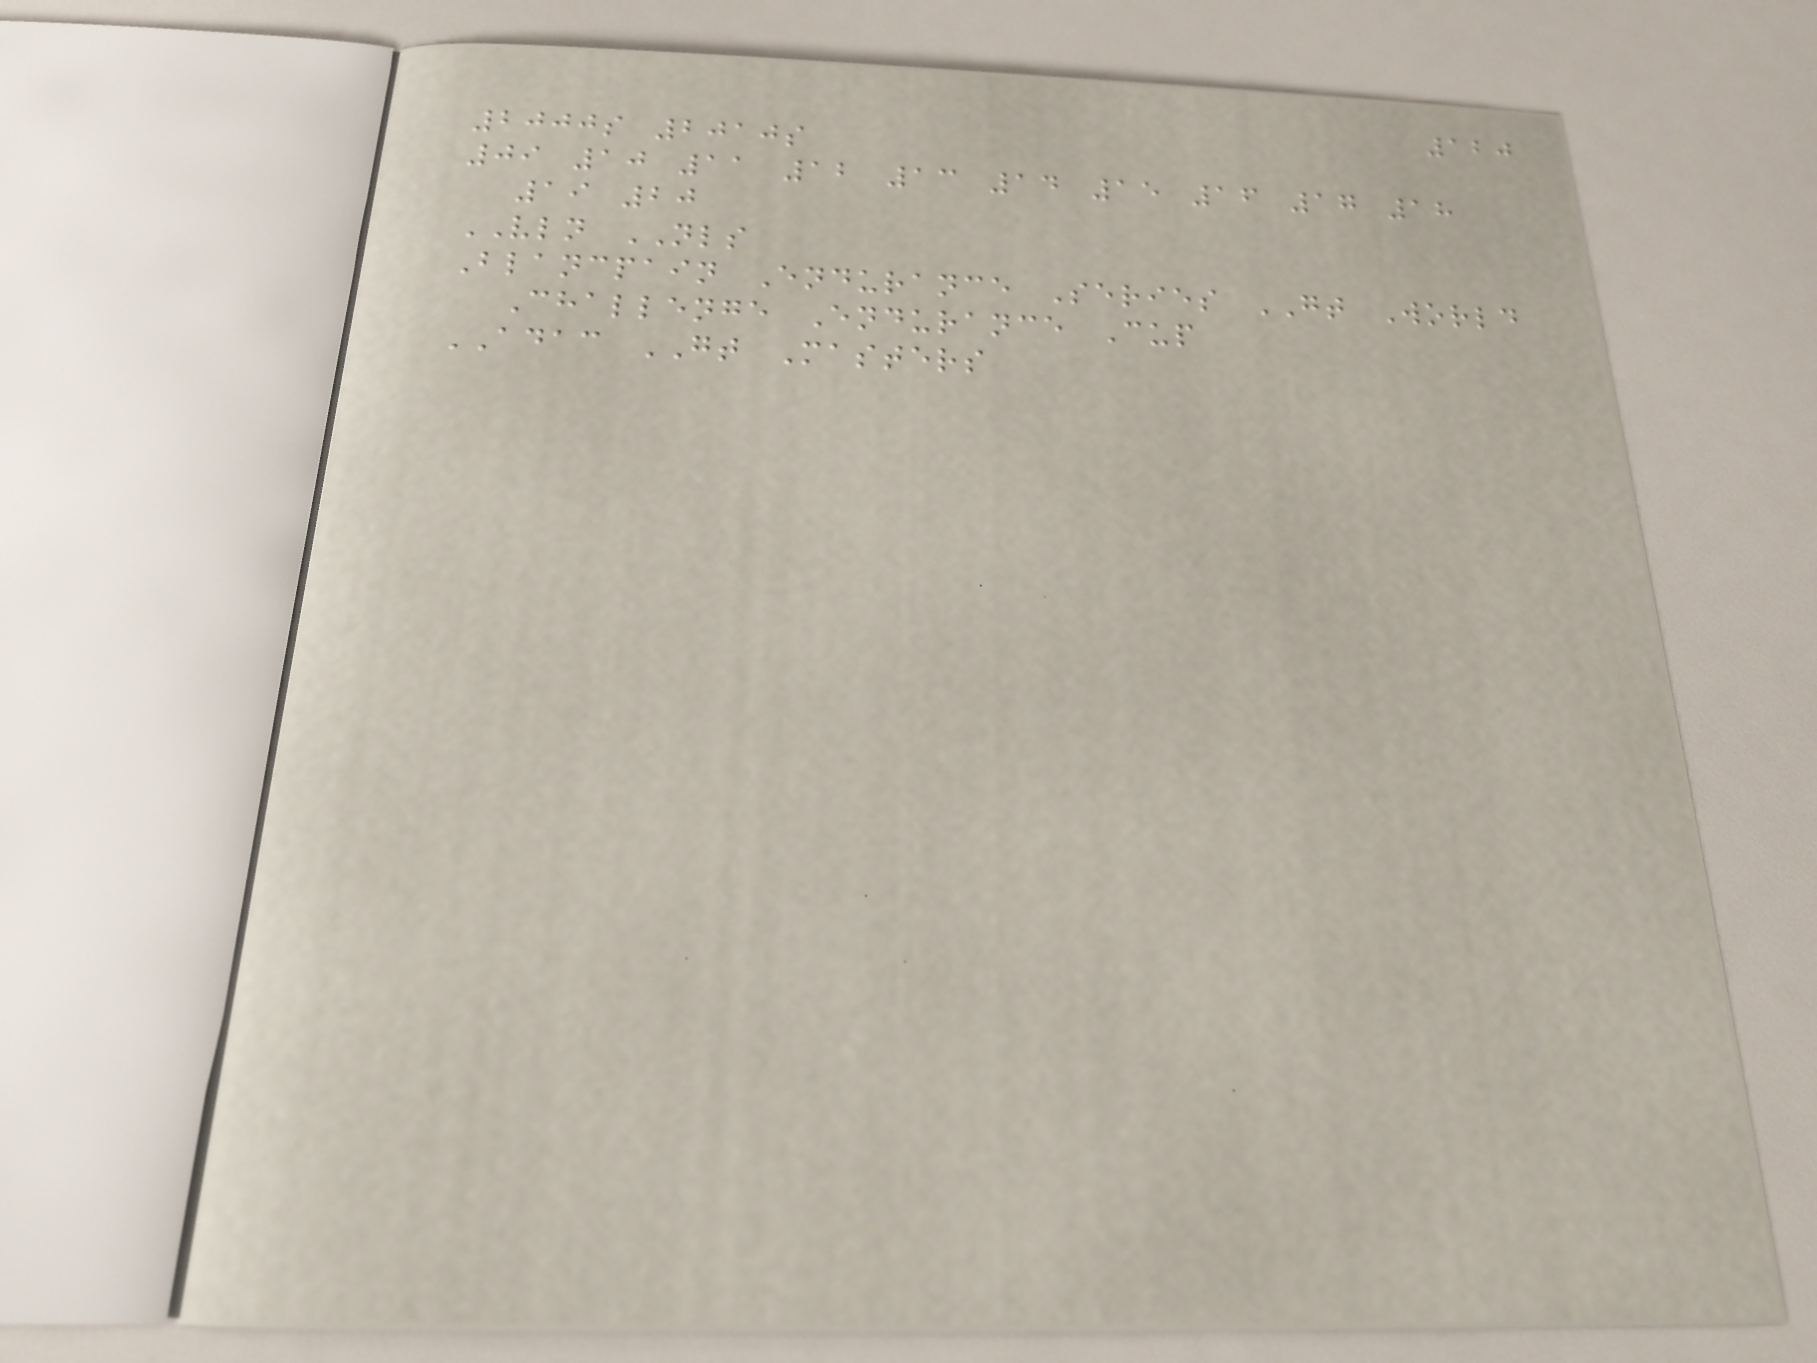120
2000s 2010s
09 10 11 12 13 14 15 16 17 18
19 20
VLN NLS
Blancpain Endurance Series GT World
Challenge Endurance Cup
ADAC GT Masters
